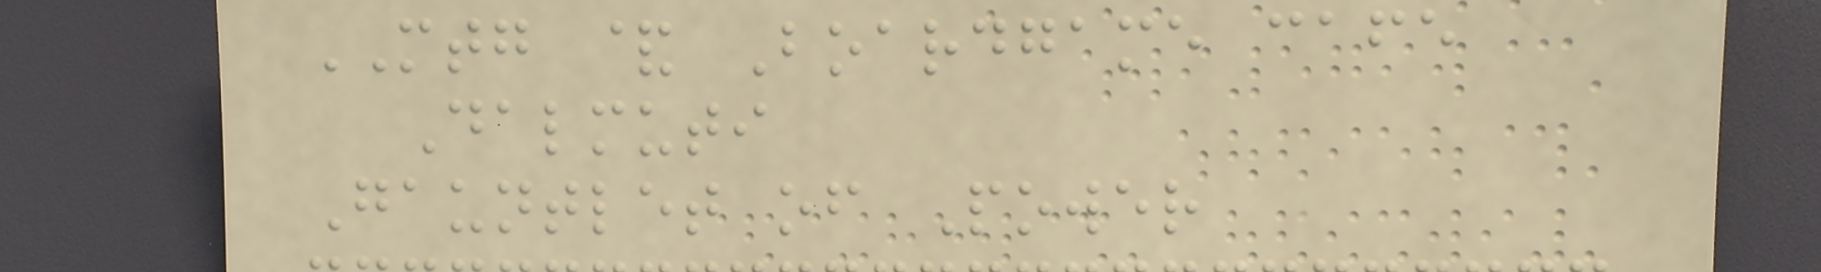MTG & Boardgame cafe
Dalmuti
Gauntlet of Power
